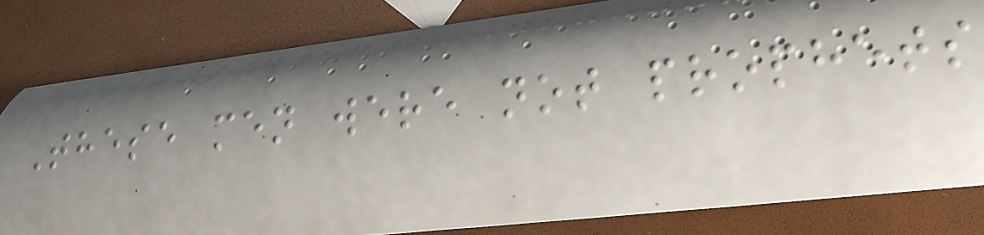These men were not prophets
